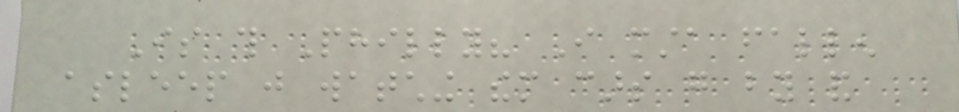Is this Philly? I musta fallen
asleep just watching them cars go by and
